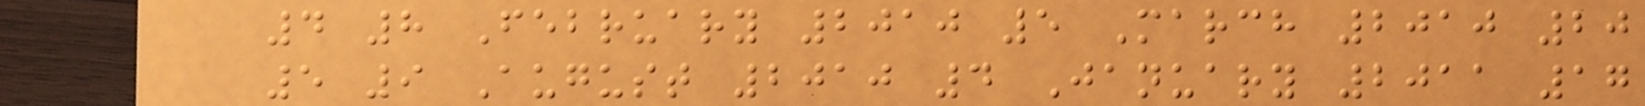4 8 February 2010 5 March 2010 20
5 9 August 2010 4 January 2011 17
